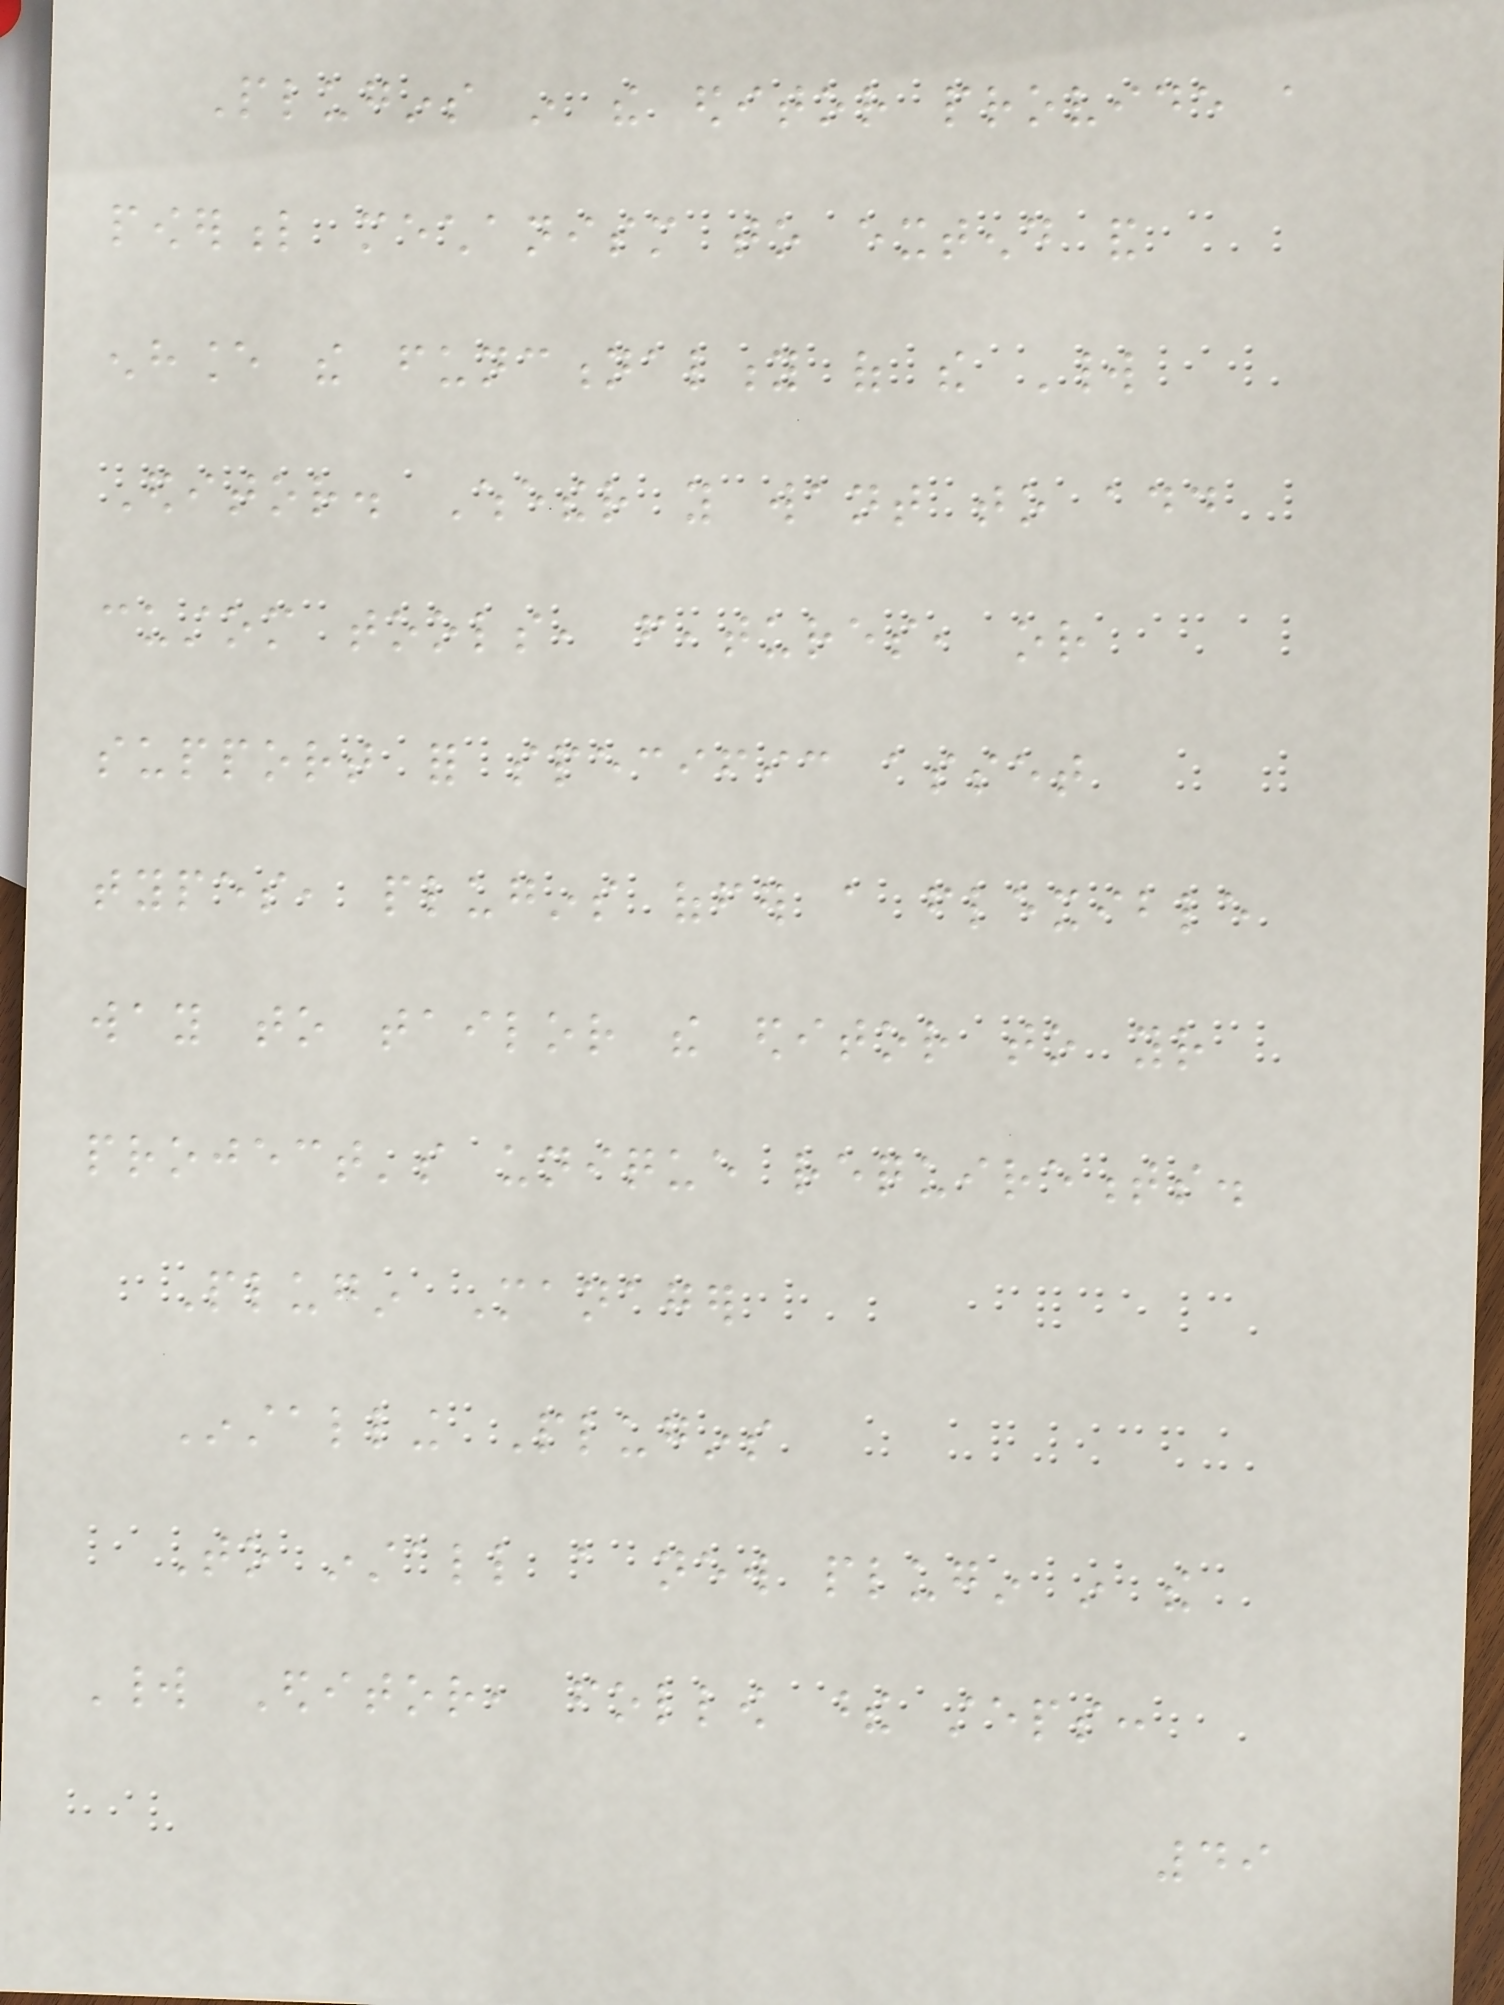Plugins in the editor provide a
powerful mechanism to extend and
enhance the functionality of the World
Editor. Whether you want to add
custom tools, features, or
support for specific asset
types, plugins offer a flexible
way to tailor the editor to your
project's unique requirements.
Plugin Manager
Installing Plugins
To install a new plugin in the
World Editor, follow these steps:
49
